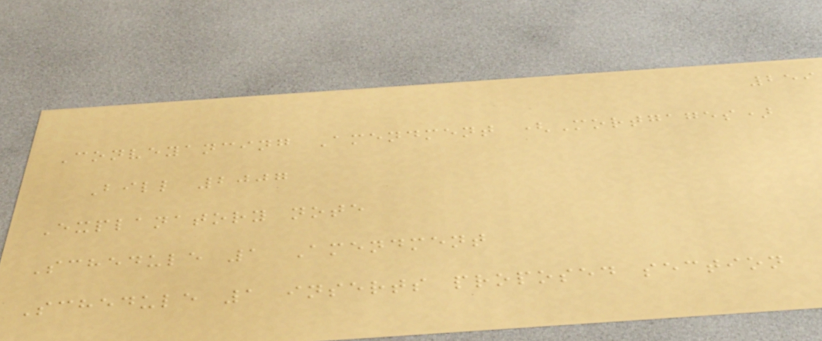259
Conveyancing Amendment (Mortgages)
Bill 2007
Explanatory note
Schedule 1 Amendment
Schedule 1 inserts proposed section
